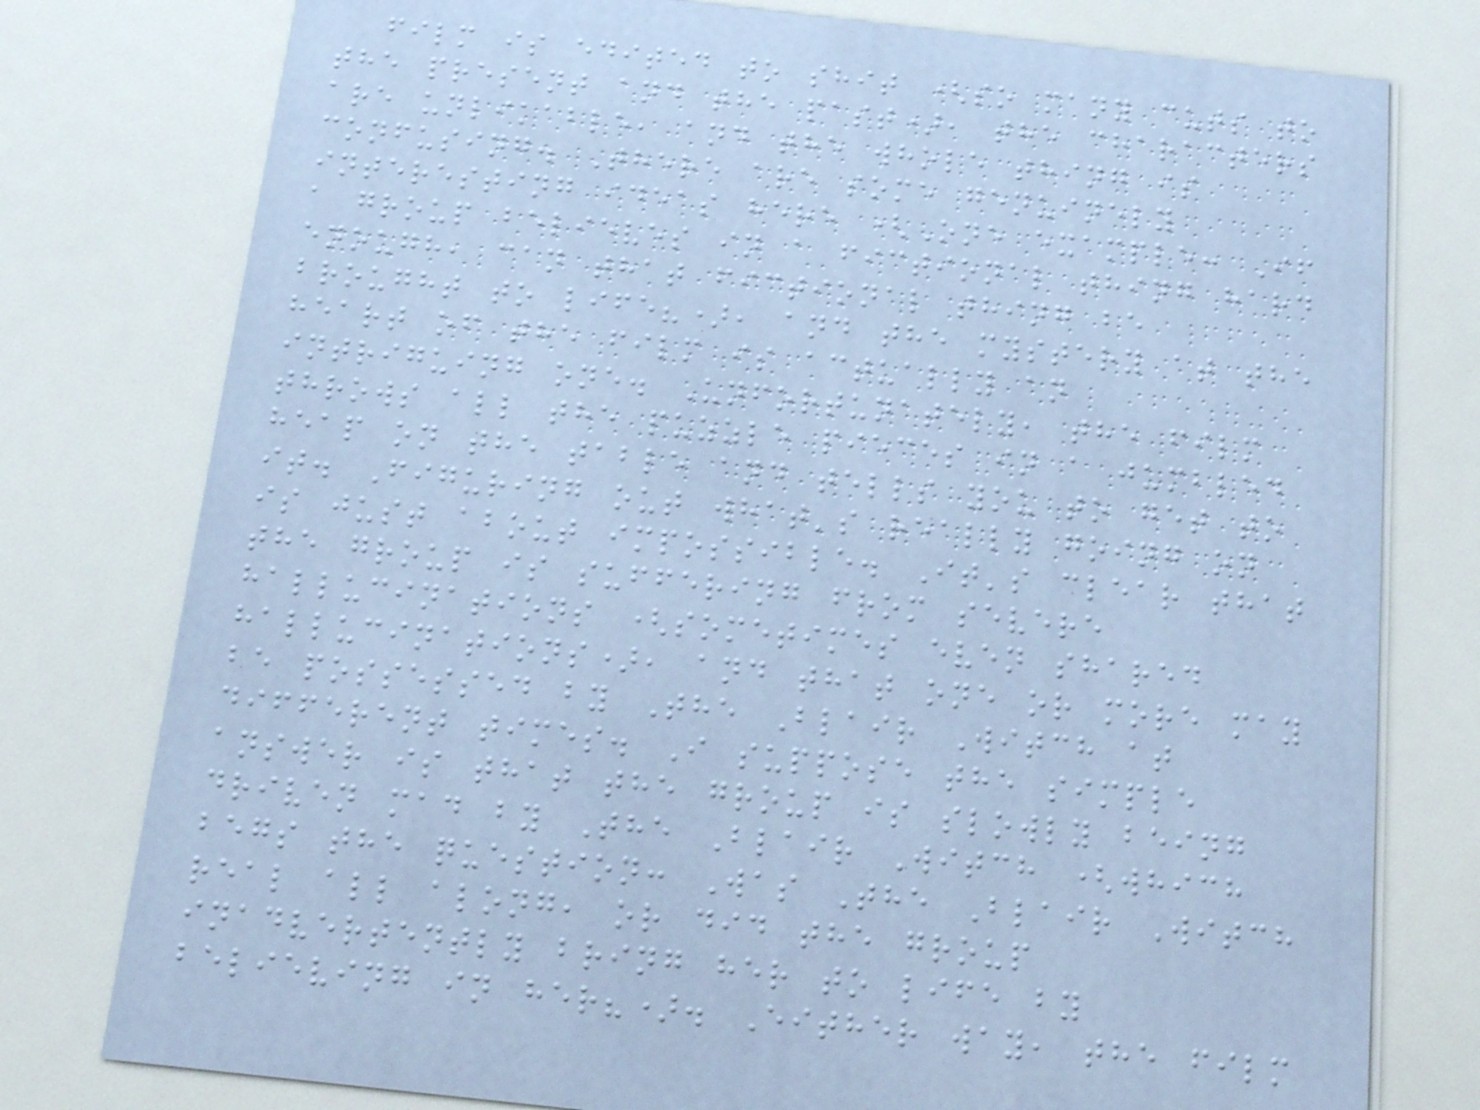film is edited to shit (so many cuts to
the present and the past), the characters
are unlikable, and the whole thing is
confusing. There are some genuinely
interesting ideas here (One example: If
a group believes in a fictional thing hard
enough, can that fictional thing be
brought to life?), and the mystery at the
heart of the film is actually an
intriguing one. Unfortunately, the film
throws all the puzzle pieces in a jumbled
heap on the table and tells you to get to
it. Figuring out what's really going on
is just about impossible. It's clear that
the group is suffering from severe
hallucinations (sometimes even shared
hallucinations), and that one or more may
be possessed by The Blair Witch at
different times. I suppose the simple
answer is that the group is slowly being
driven mad by The Blair Witch (which
begs the question: Was The Blair Witch
real all along, or did the group
inadvertently bring her to life by
believing in her?). Either way, the film
